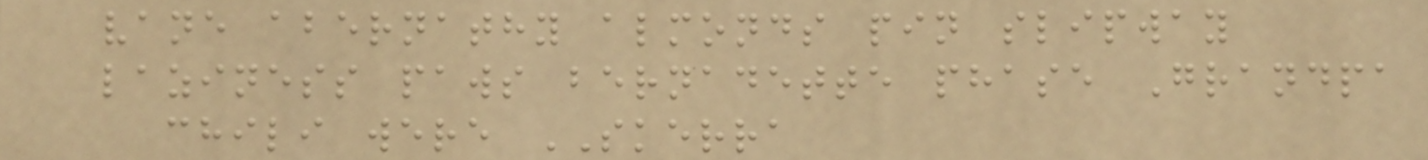vane abernathy almonds pin slipway
laziness paws bernadette phase Grandpa
chili were SKERRA
